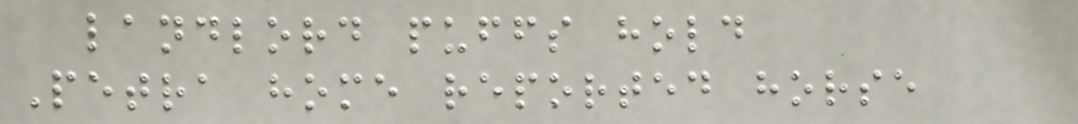landlord puffs hold
Petra home reported horse
